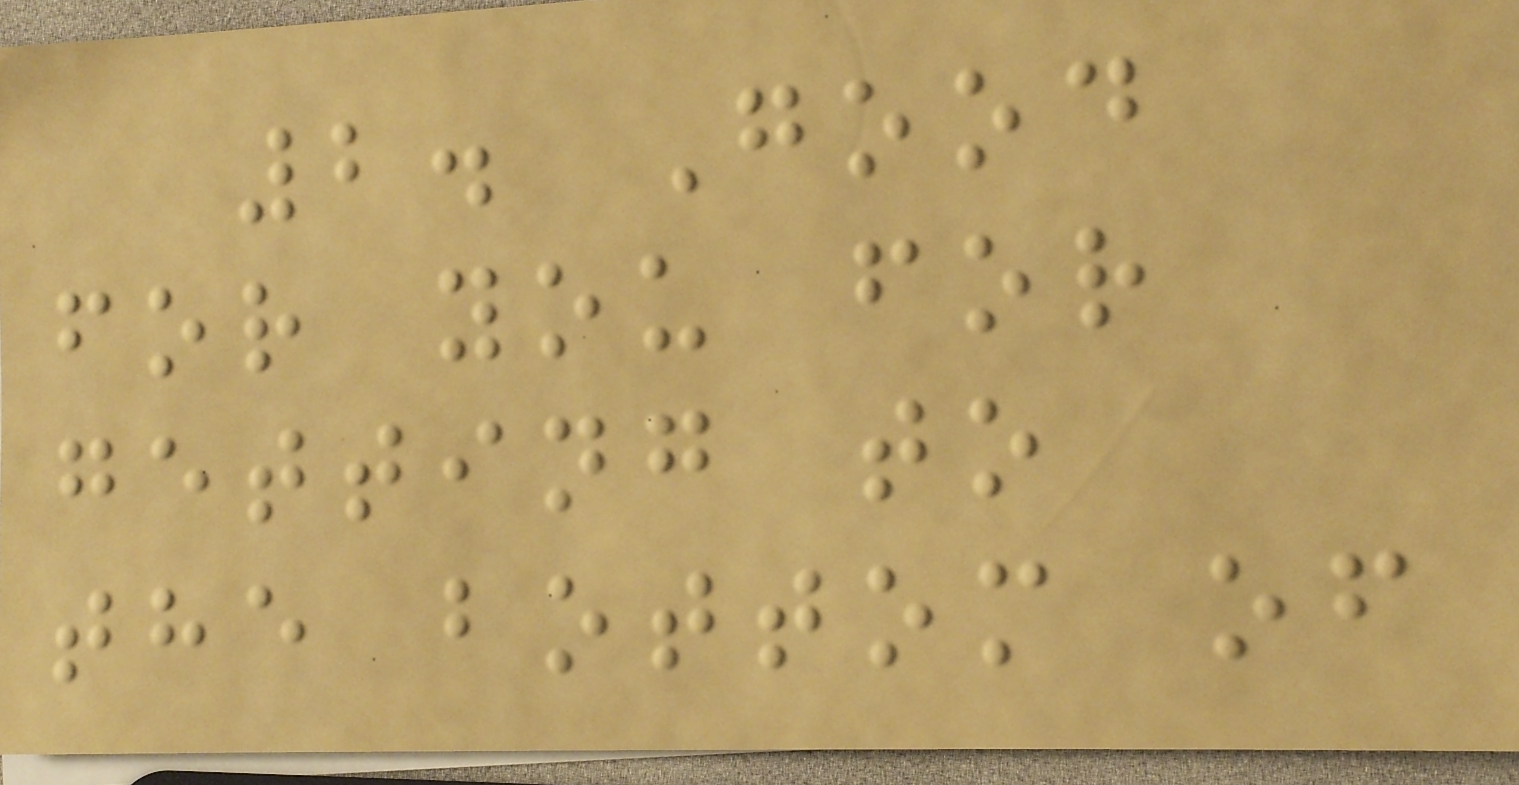2. Good
for you for
getting to
the bottom of
